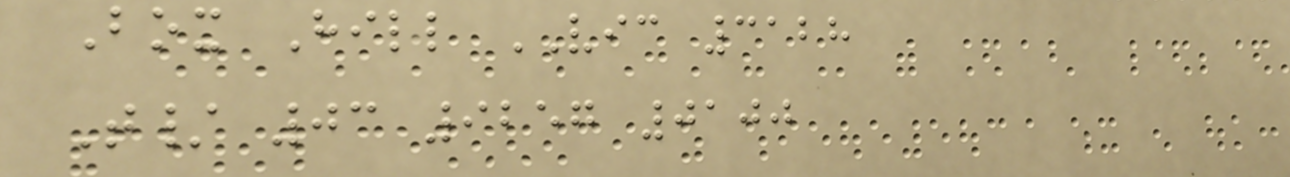Box Hill VIC 3128
T/ 03 9257 0100
